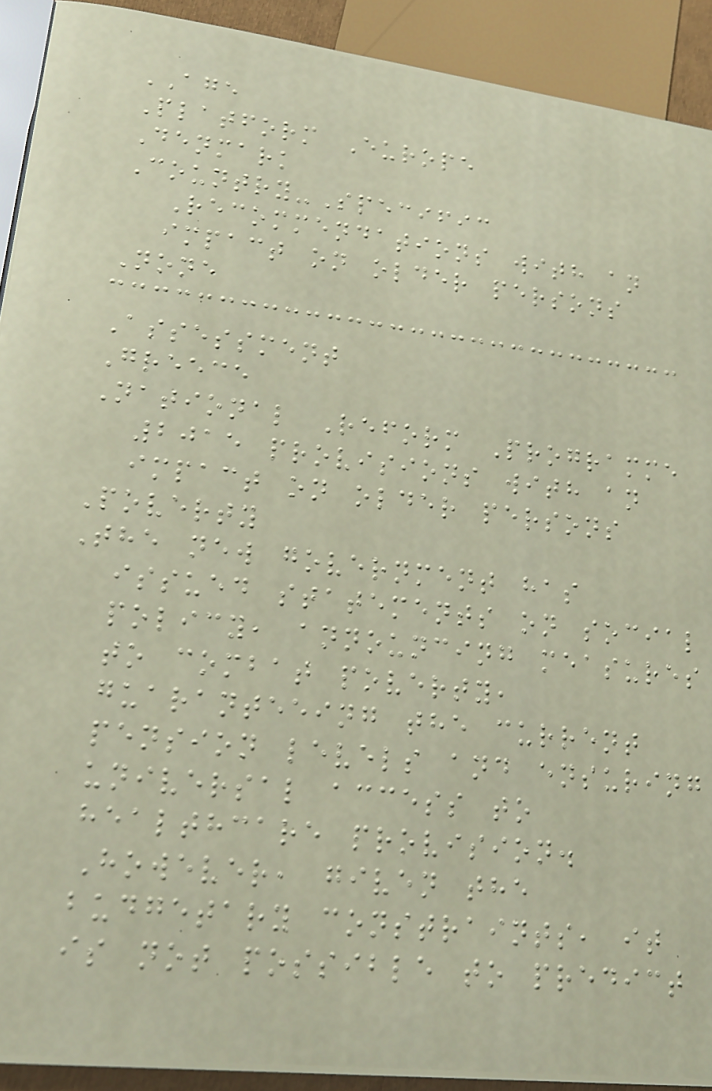AGE
Platform Europe
Denmark
Country-Specific
Recommendations with an
impact on older persons
None
Assessment
Greece
National Reform Programme
2015 provisions with an
impact on older persons
Poverty
The new government has
issued statements on social
policy, announcing measures
to combat poverty,
guaranteeing the current
pension levels and ensuring
universal access to
healthcare provision.
However, given the
budgetary constraints, it
is not possible to predict
